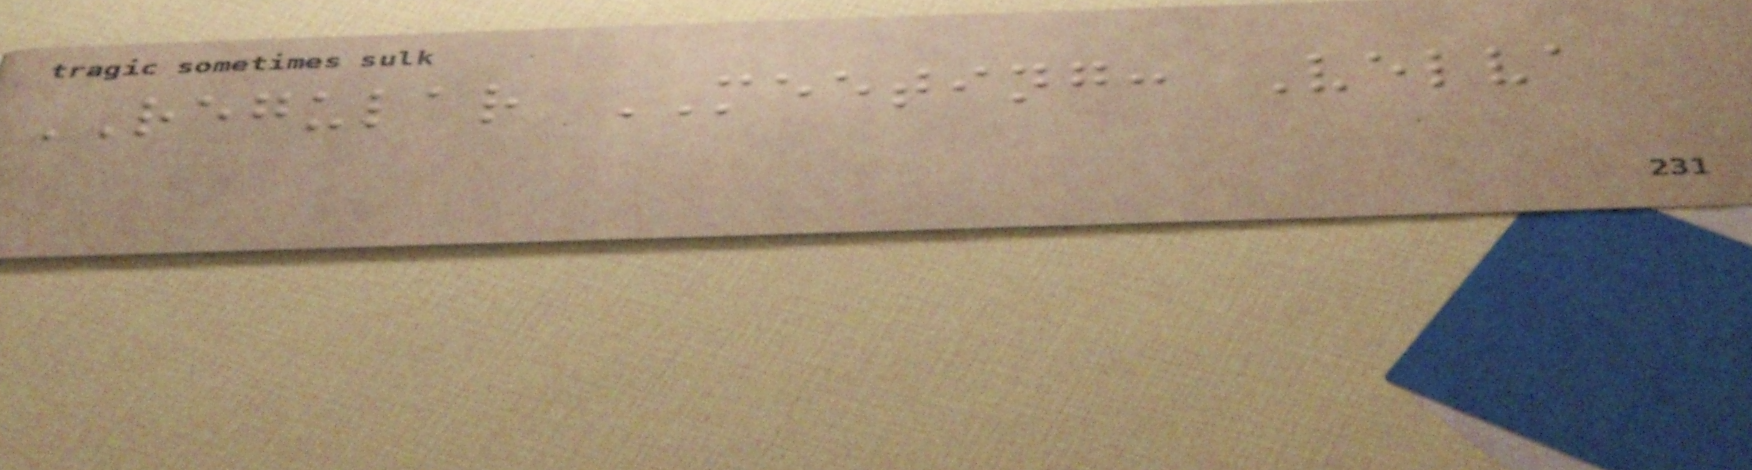REGULAR MEETING: Velva
